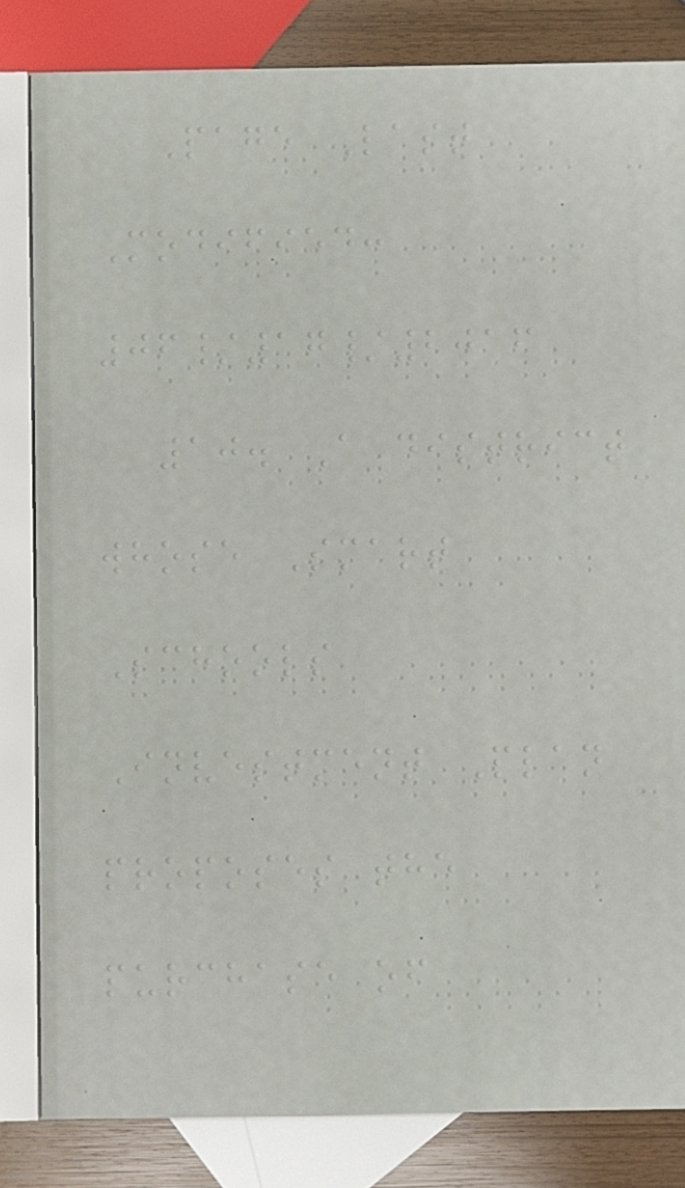Page Last
Modified:
06/17/2016
10. A district
whose Smart
Schools
Investment Plan
proposes the
purchase of
